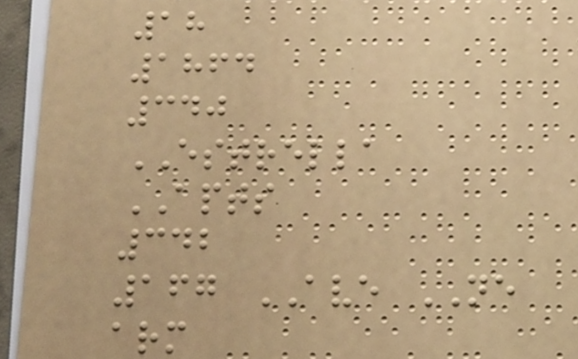18
1864
340
ESTRELLA
APTS
342
167 AVE NE
arm
